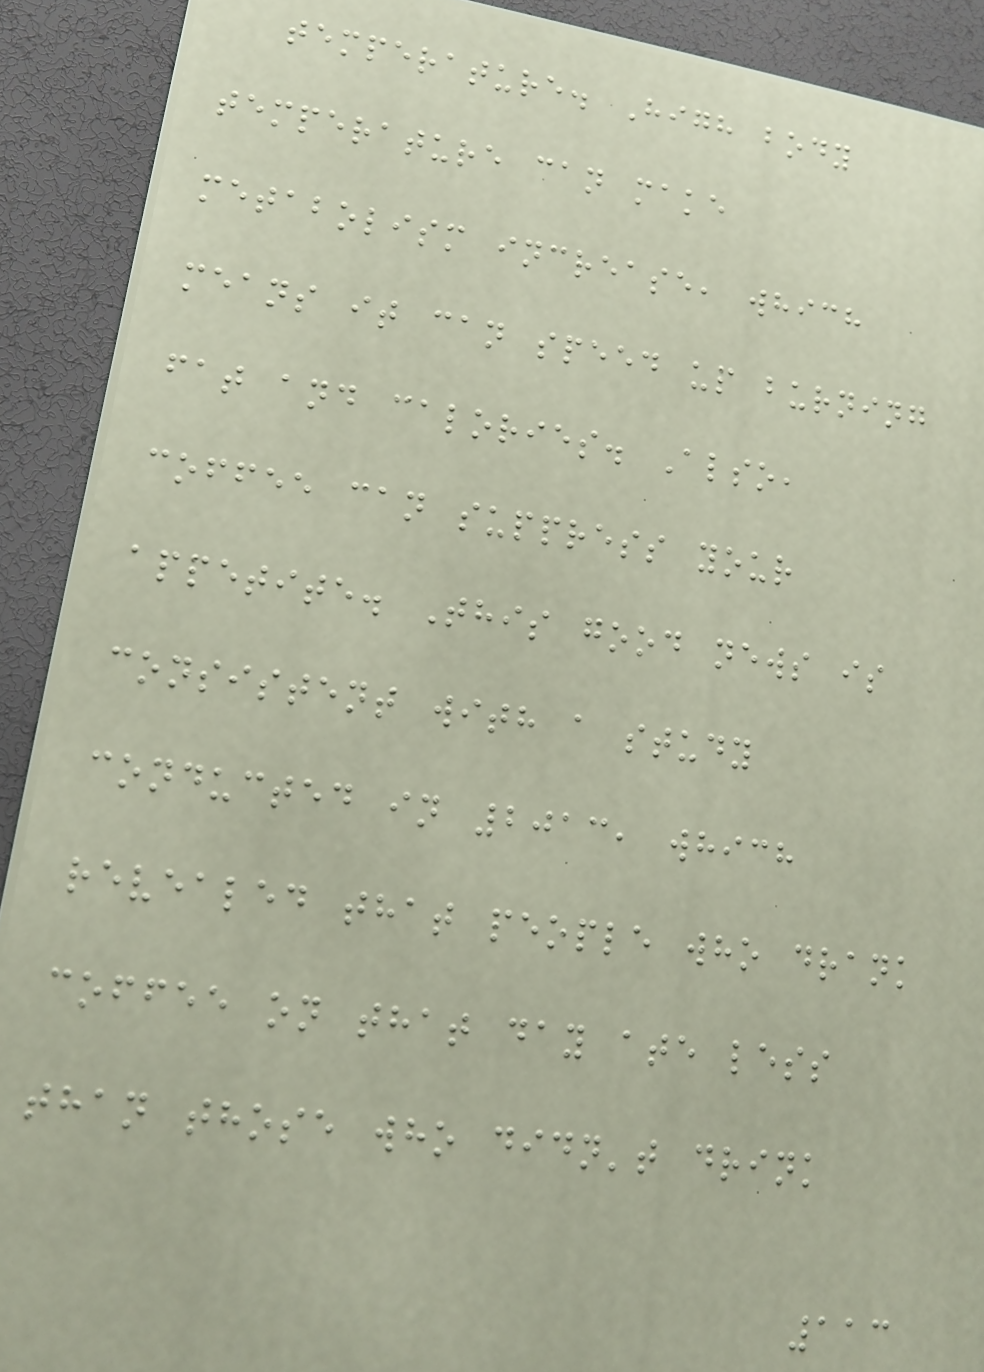temperature. High body
temperature can make
metabolism increase, which
means it can speed up burning
fat and calories. Also,
coffee can suppress your
appetite. This good news is
consistent with a study
conducted in 2013, which
revealed that people who drank
coffee on that day ate less
than those who didn't drink
113
